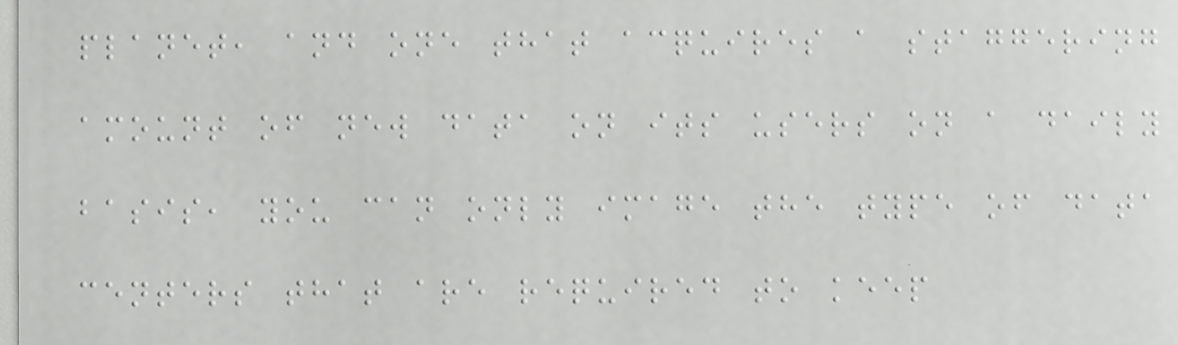planet, and one that acquires a staggering
amount of new data on its users on a daily
basis, you can only image the type of data
centers that are required to keep
